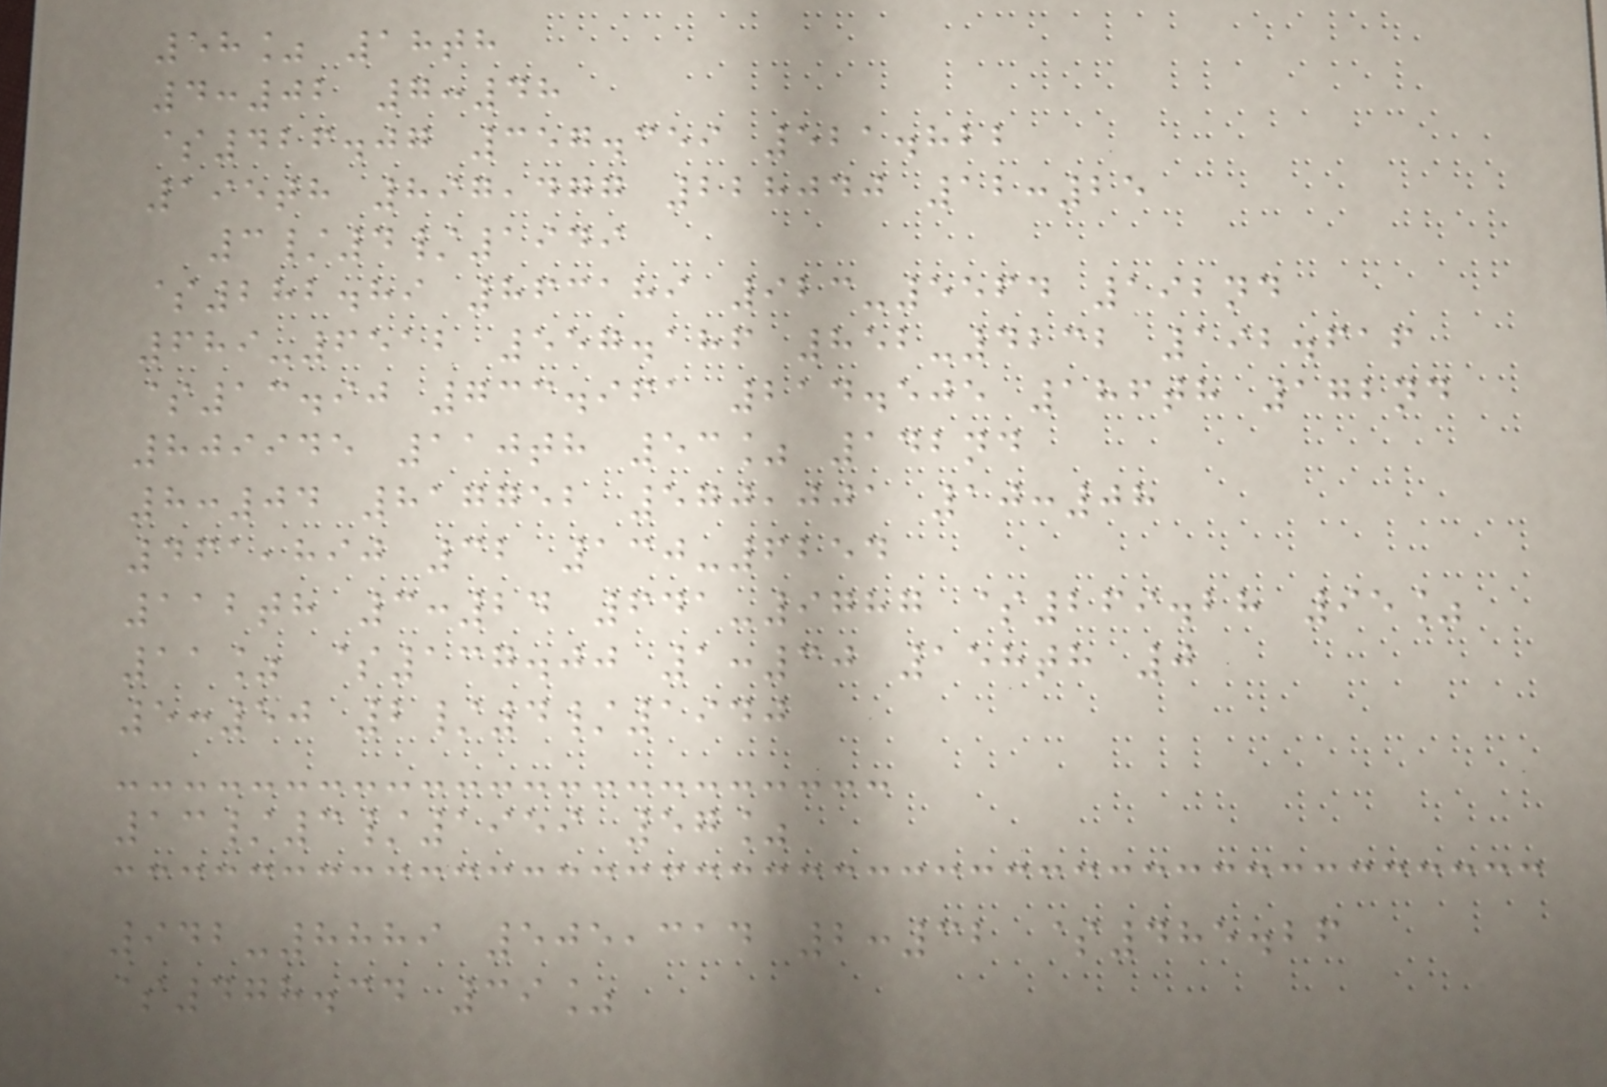58% 18th
4:02 7:48
$426.07 357.359 521.822
195th 897,477 228040 12:25
3/4/1949
$282.89 863189 923-5564 192nd
689-6512 557.186 852-4232 192.616
$13.90 733.961 214.505 186th 172nd
809945 110th 53% 142nd
8:04 817752 570,001 10:08
461,890 32 130-6254
112th 3:24 641-9787 $269.28 95%
11% $137.00 1:30 158th 0
5:50 2/4/1940
13/3/1959 57%
942-8889 505,314 2:32 $485.26
$478.34 39%
